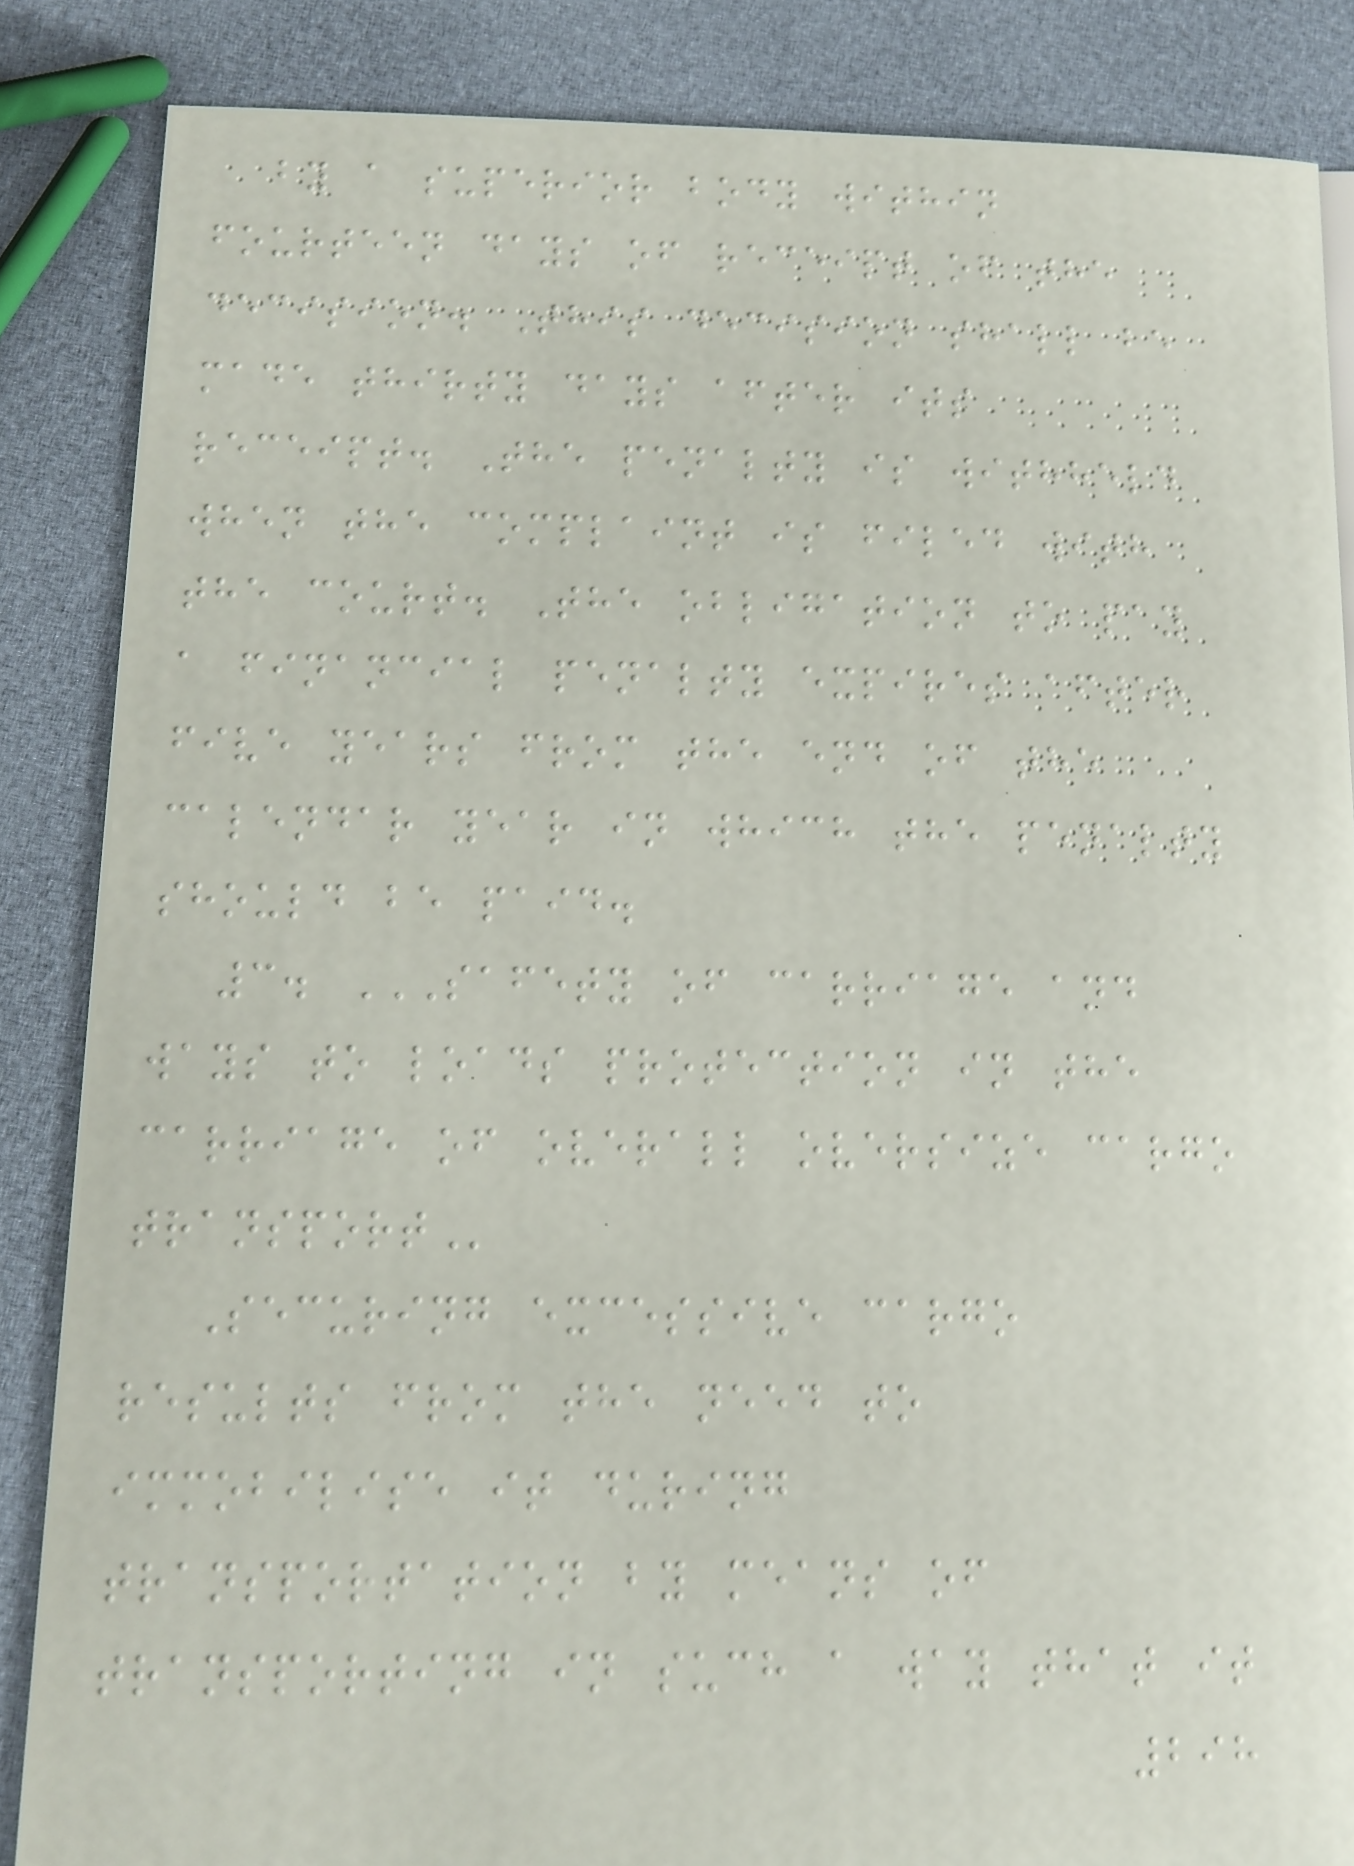by a superior body within
fourteen days of receipt of the
decision. This decision shall be
made thirty days after its
receipt. The penalty is withheld
when the complaint is filed with
the court. The obligation to pay
a financial penalty expires after
five years from the end of the
calendar year in which the penalty
should be paid.
3. SAFETY OF CARRIAGE AND
WAYS TO LOADS PROTECTION IN THE
CARRIAGE OF OVERALL OVERSIZE CARGO
TRANSPORT
Securing excessive cargo
results from the need to
immobilise it during
transportation by means of
transporting in such a way that it
298
